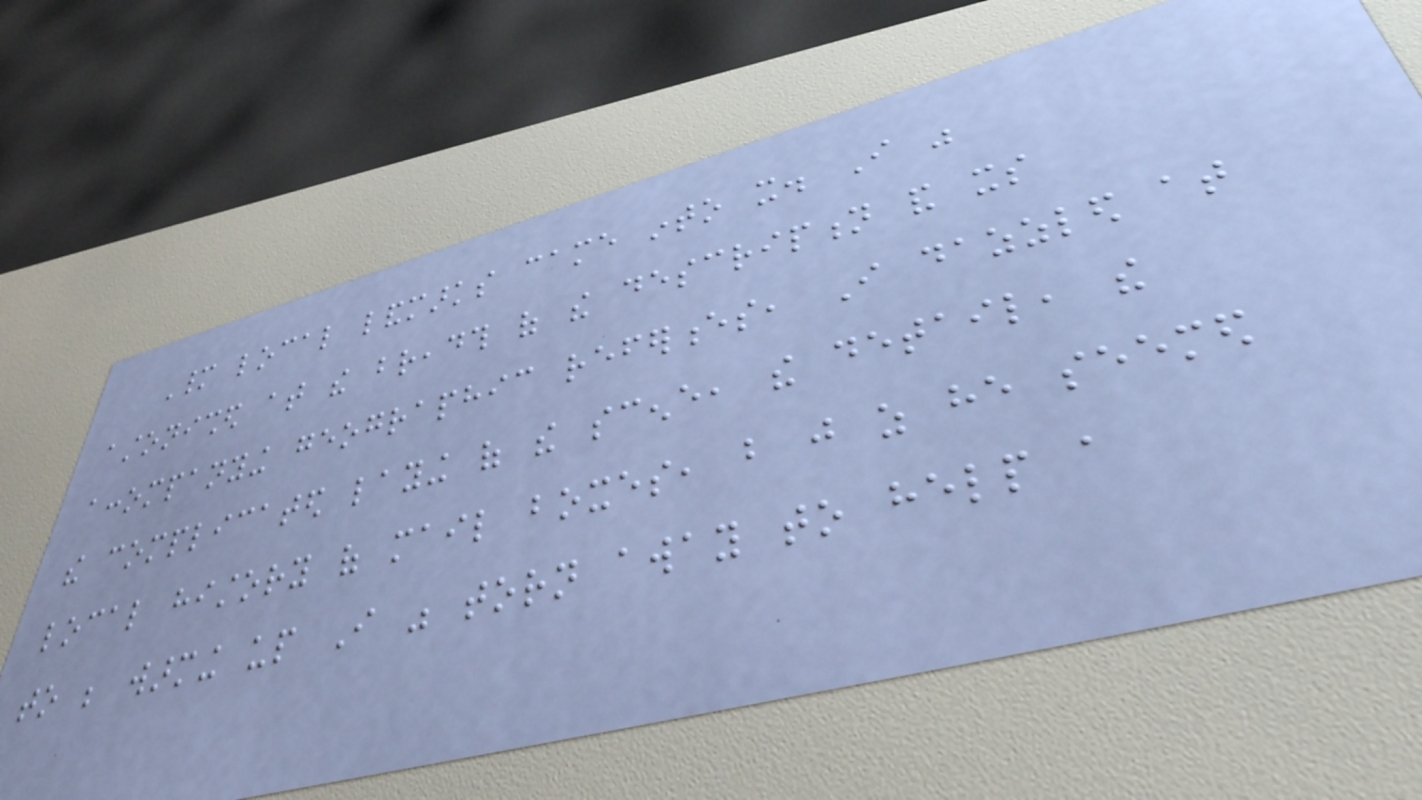Many local landmarks came into it. I was
astonished at the breadth of the description and its
accompanying geographic references, I dazzled at
the complicated laying of the scene, the detail, the
local history of mail boxes, but just as he seemed
to be warming up I was torn away to help a
